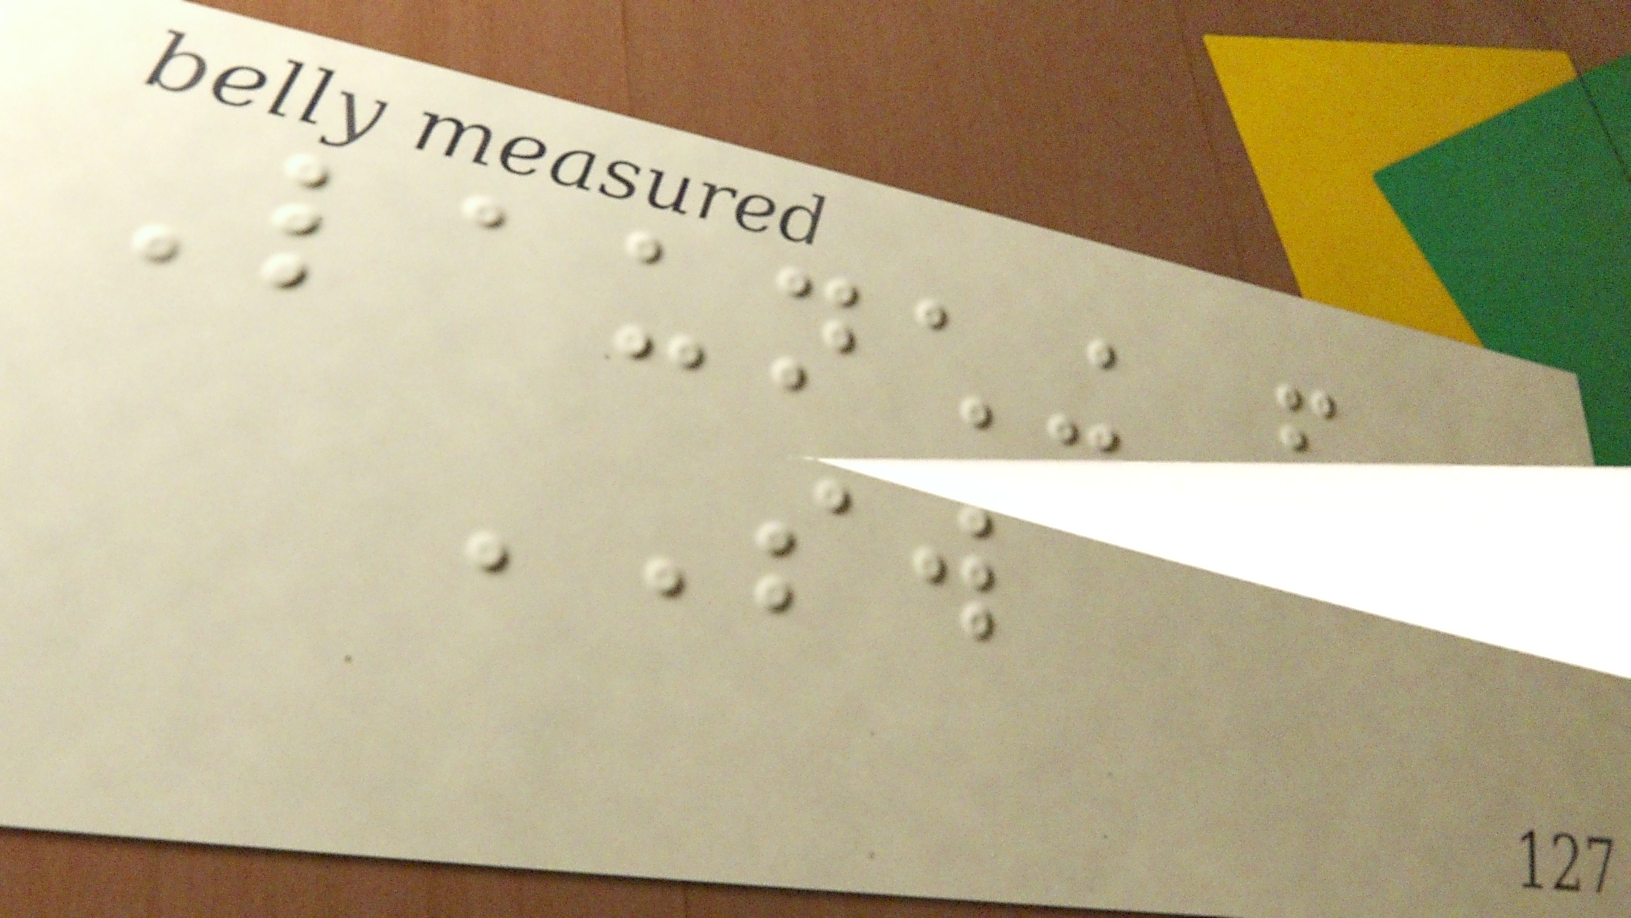Launching from
SW
